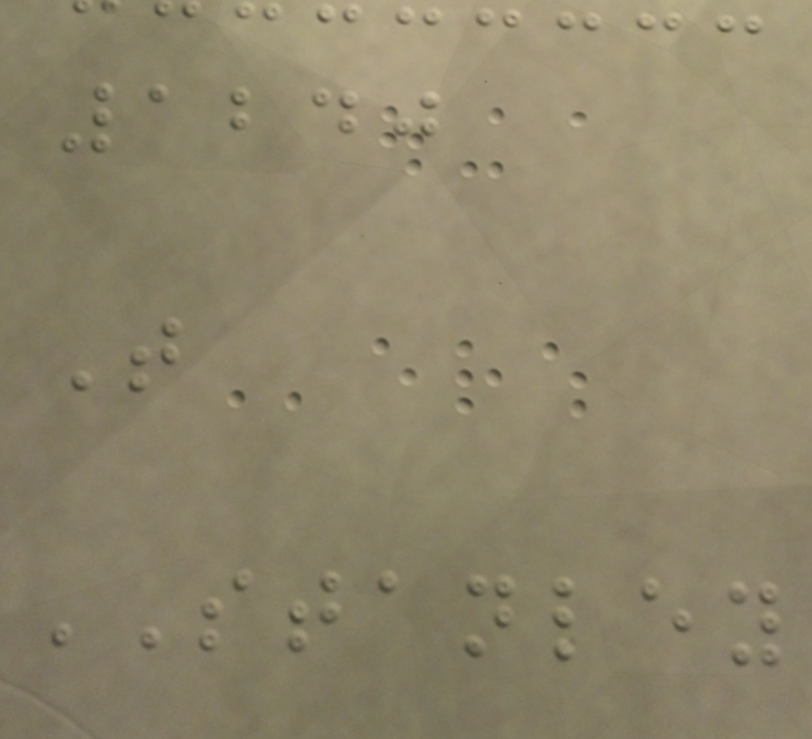1240
T
STANLEY
